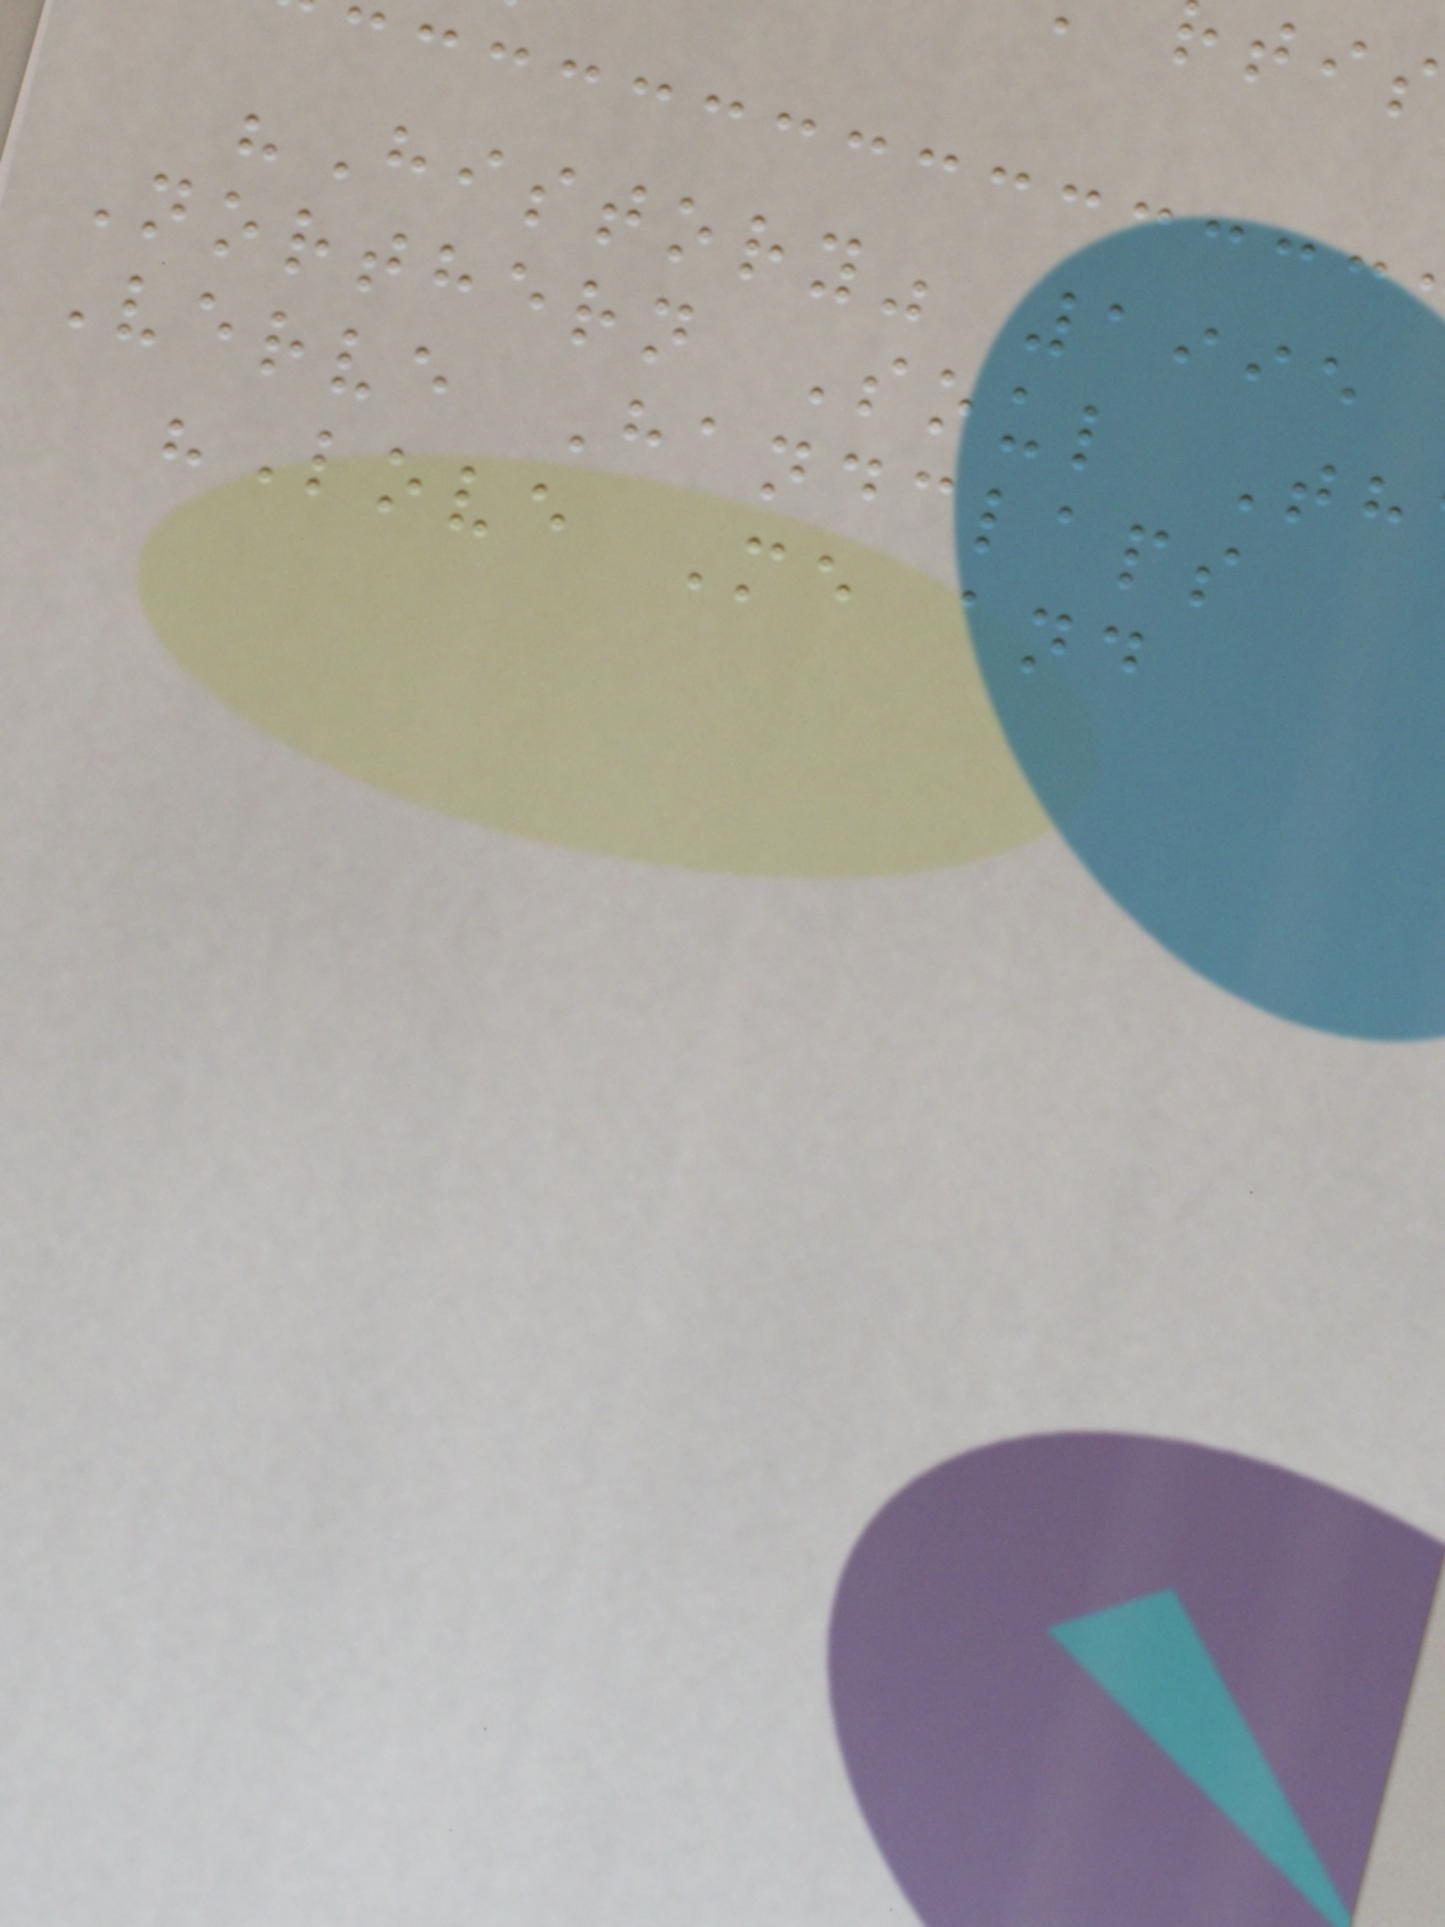"History" 1995
Northern Soul Th
Verve Handclaps
"Love Me and
